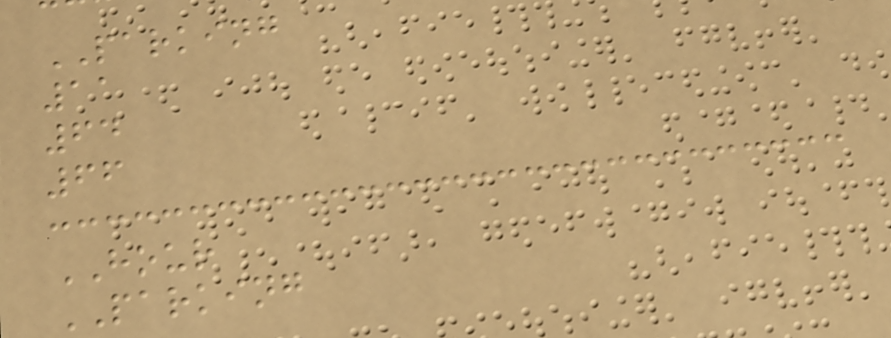PARKING
11
64
66
HOUR
PARKING
